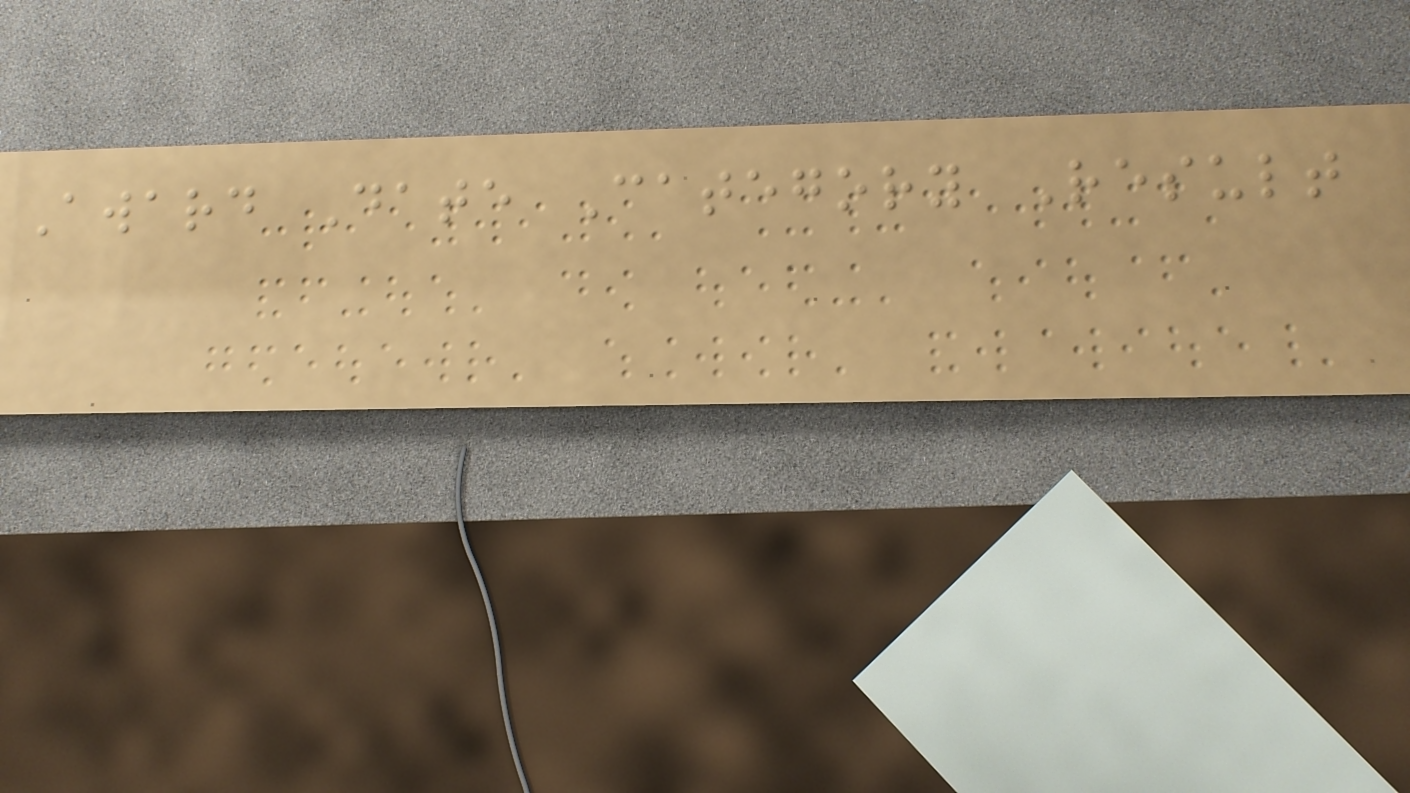Award Date Category Result
